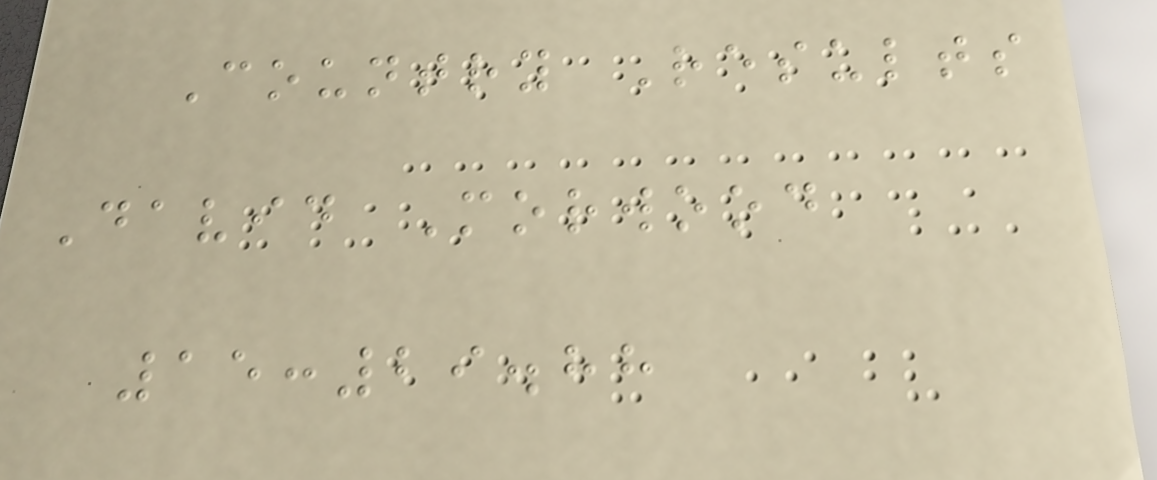Country Results
David Morwood
15:29.88
